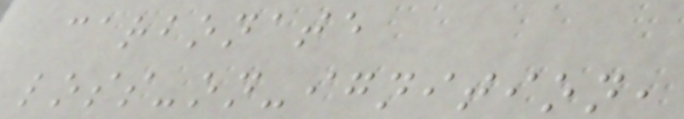carbonate
loss-on-ignition,
